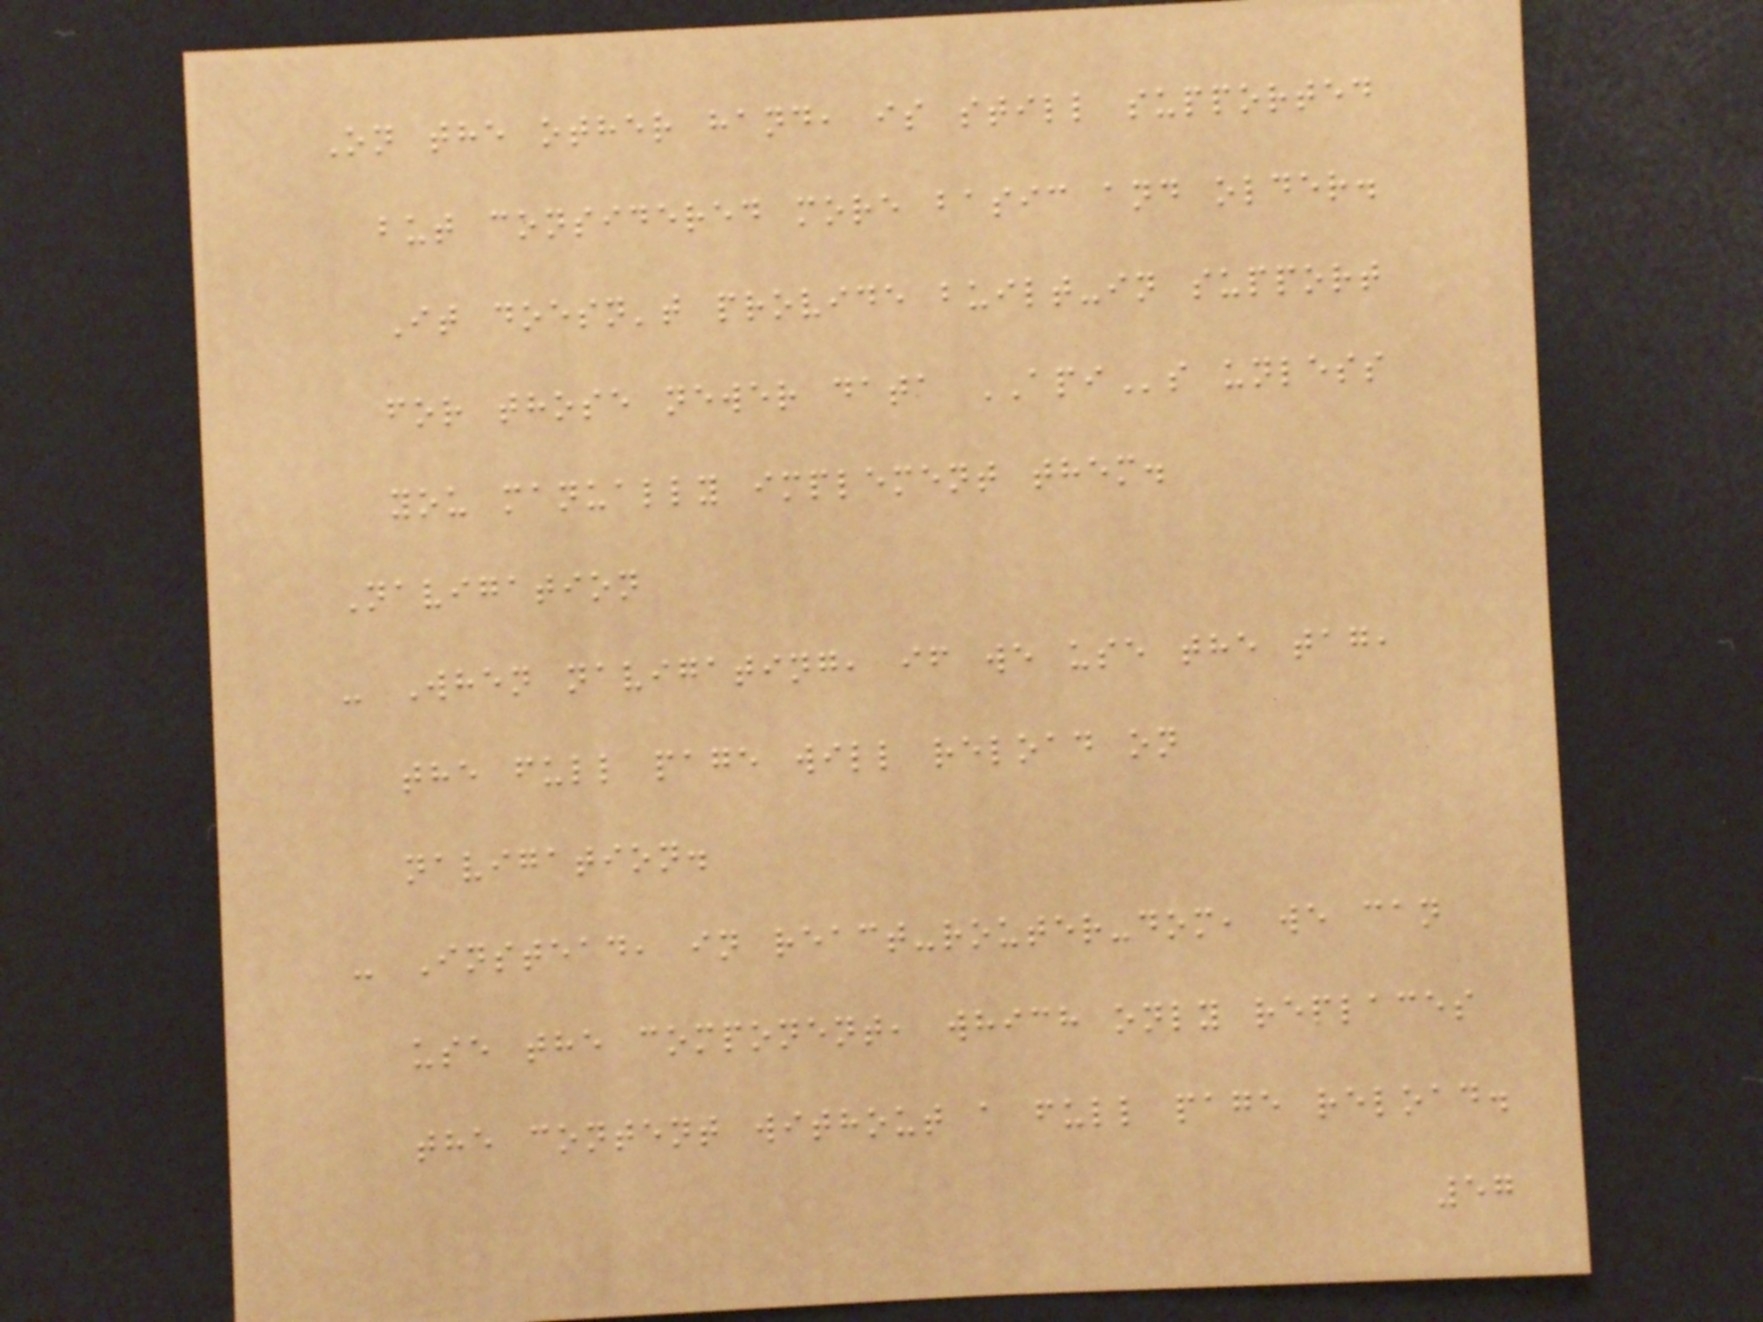On the other hand, is still supported
but considered more basic and older.
It doesn't provide built-in support
for those newer data APIs unless
you manually implement them.
Navigation
- When navigating, if we use the tag,
the full page will reload on
navigation.
- Instead, in react-router-dom, we can
use the component, which only replaces
the content without a full page reload.
57
